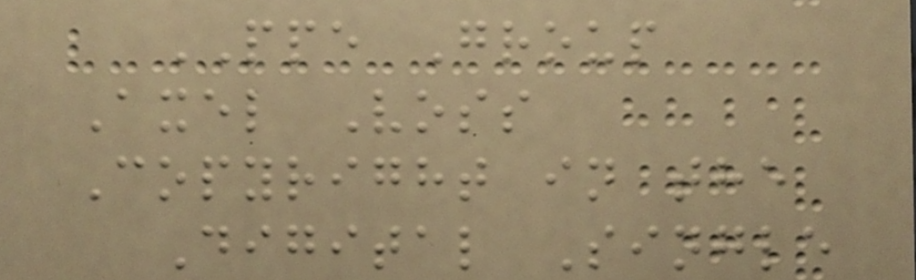PPE Group
Axel Voss
Copyright in the
Digital Single
